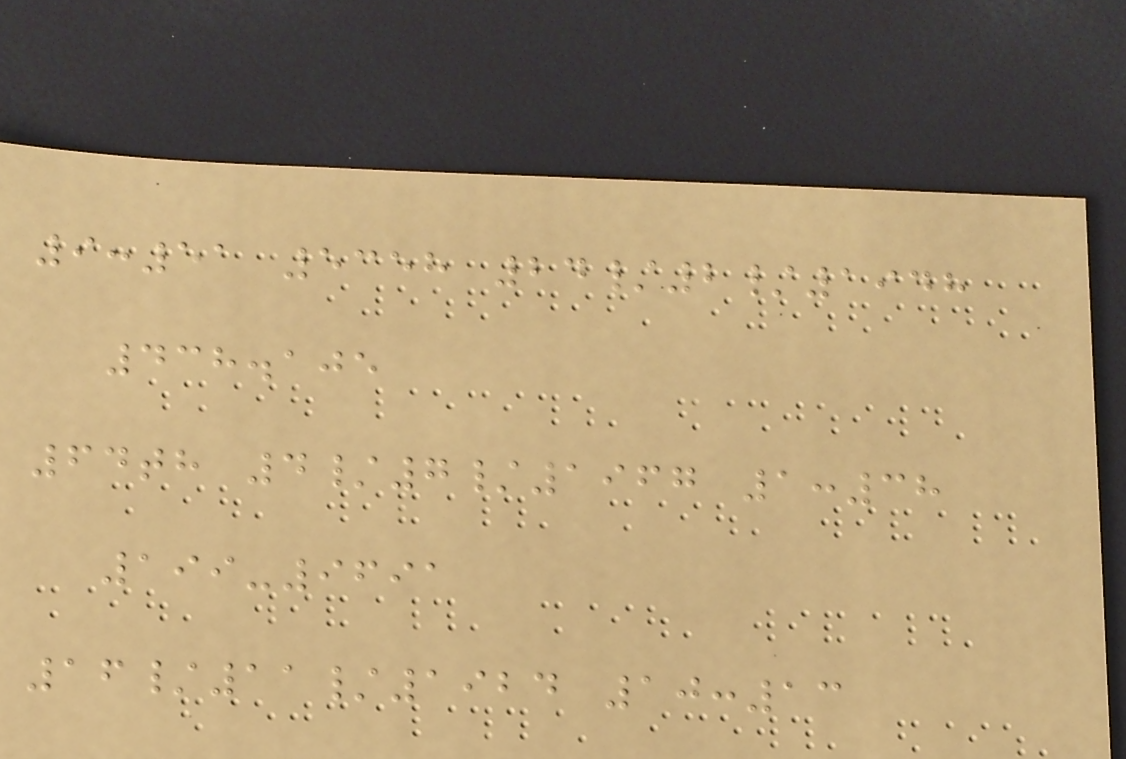9:51 5358 24/2/1948
438.105
64th 4/7/1967 1:38
199-9691
16/11/1924 10:13
